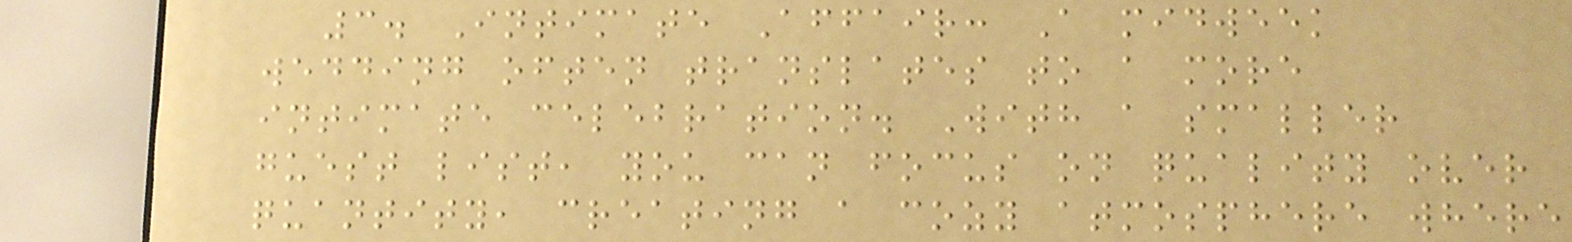3. Intimate Affair: A midweek
wedding often translates to a more
intimate celebration. With a smaller
guest list, you can focus on quality over
quantity, creating a cozy atmosphere where
